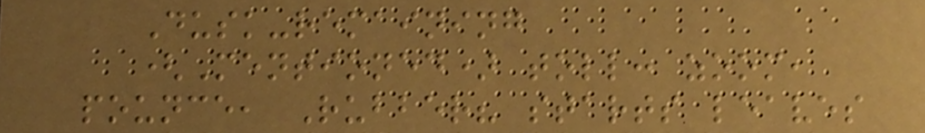Dusk-remaining
(Mentioned) toll: zoom,
pounce, Rubber? starts leaves
